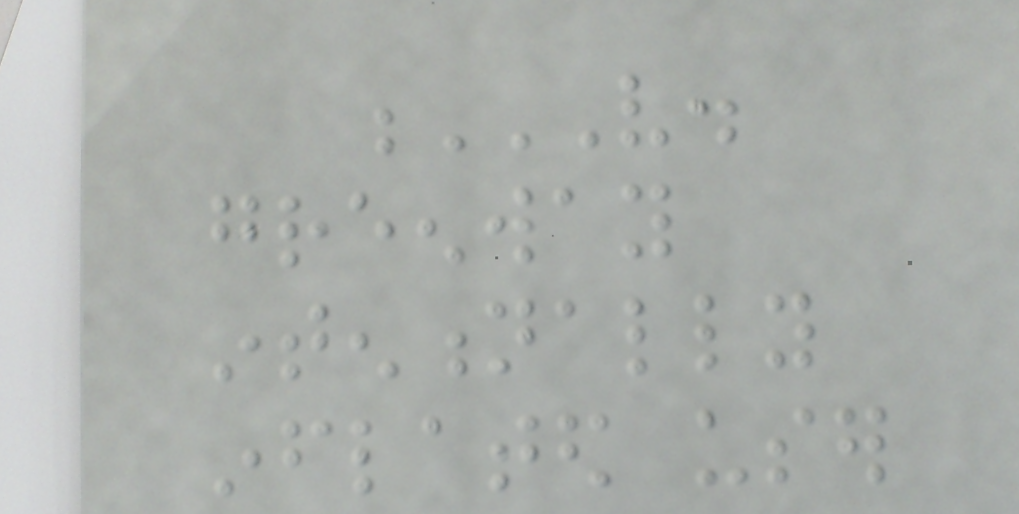V.
GREENWAY
INTENTIONALLY
INFLATED USER
